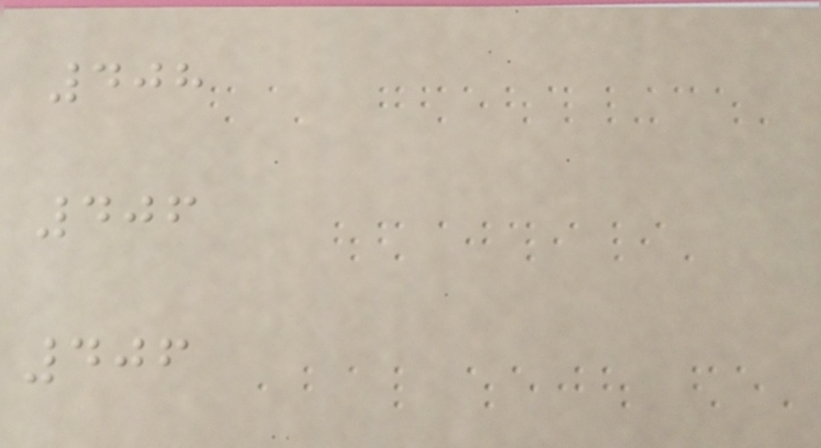408
406
406
